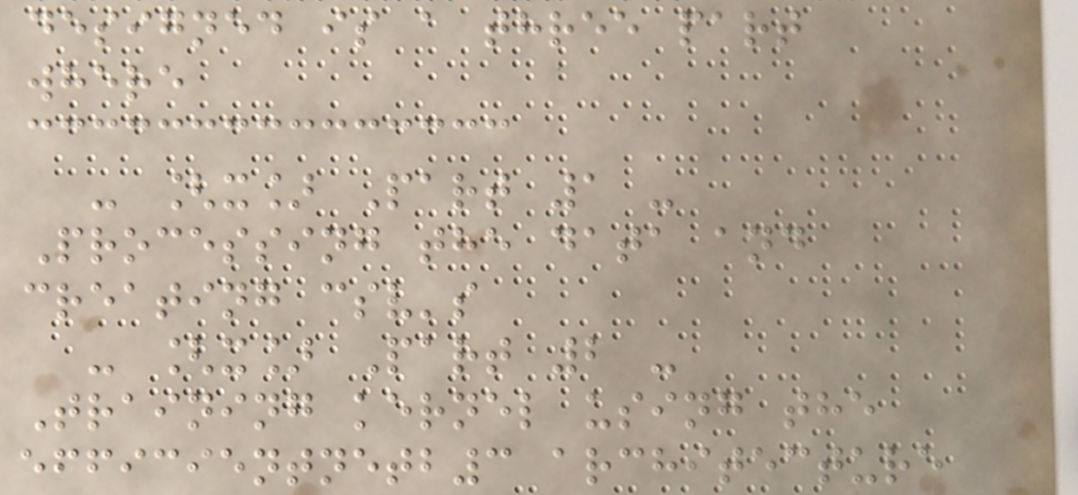designed is a three part
where
- [x] Part 1 -
Processing the data and
creating csv's
- [x] Part 2 -
Training kernel using the
efficientnetb3 architecture
